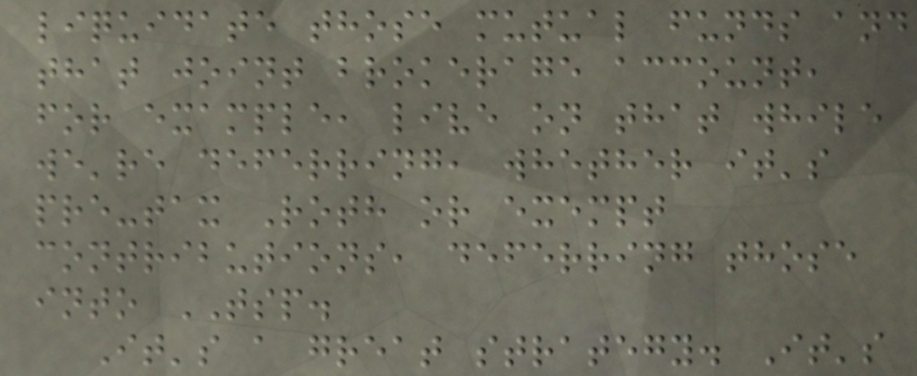liquidate those mutual funds and
that joint brokerage account,
for example, live on that while
we're deferring, whether it's
pre-tax Roth or exempt
contributions, deferring those
into TSP.
It's a great strategy. It's
